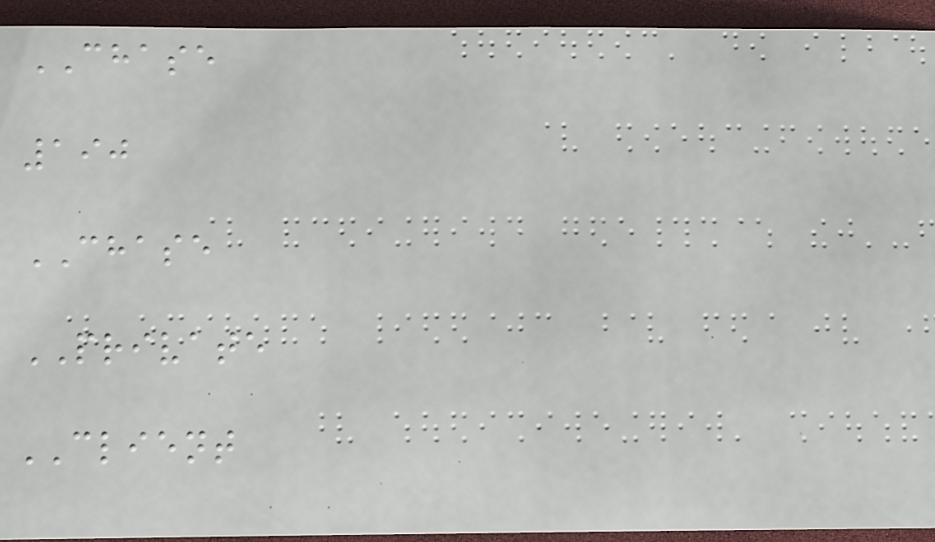CHASE
190
CHASE
PRIVATE
CLIENT
